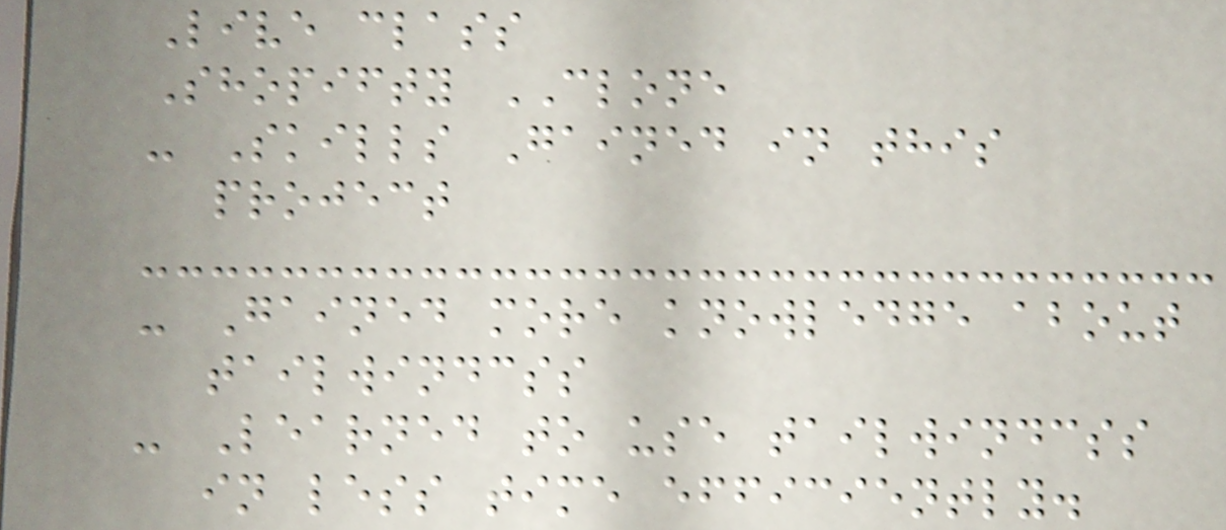Live class
Shopifty CLONE
- Skills Gained in this
project
- Gained more knowledge about
tailwindcss
- Learned to use tailwindcss
in less time efficiently.
